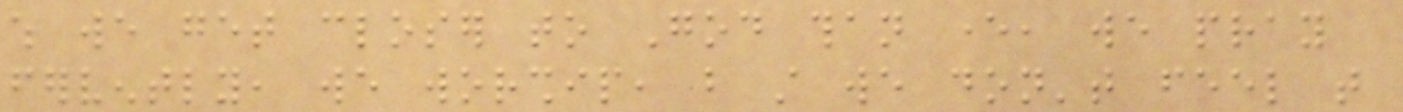which we get closer to God than ever, we pray
fervently, we worship, but still we don't feel that
